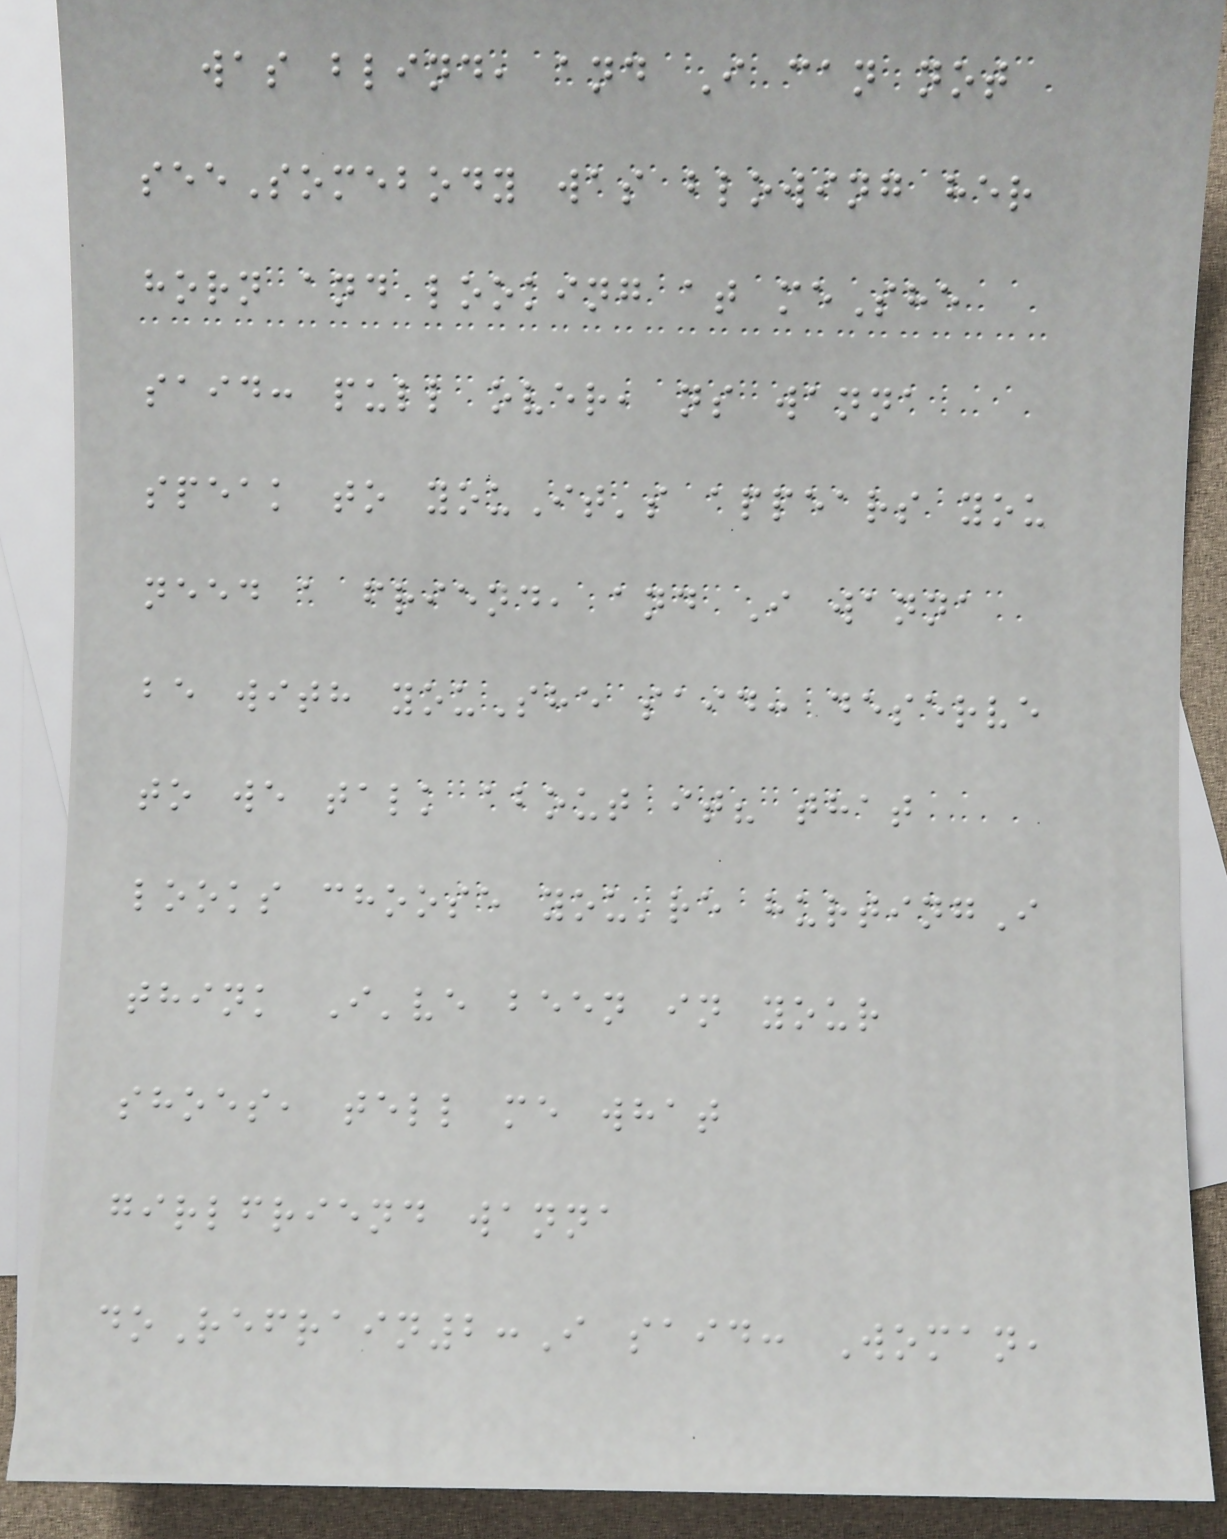was blind, and I can not
seeSomebody was blowing her
horn and looking at meShe
said: pull over, ns wanna
speak to youIt's appears you
need a friend, and I wanna
be with youShe said: deserve
to we talk about it? that
looks choose you're hurtingI
think I've been in your
shoes, tell me what
girlfriend wanna
doRefrain2:I said: Woman,
